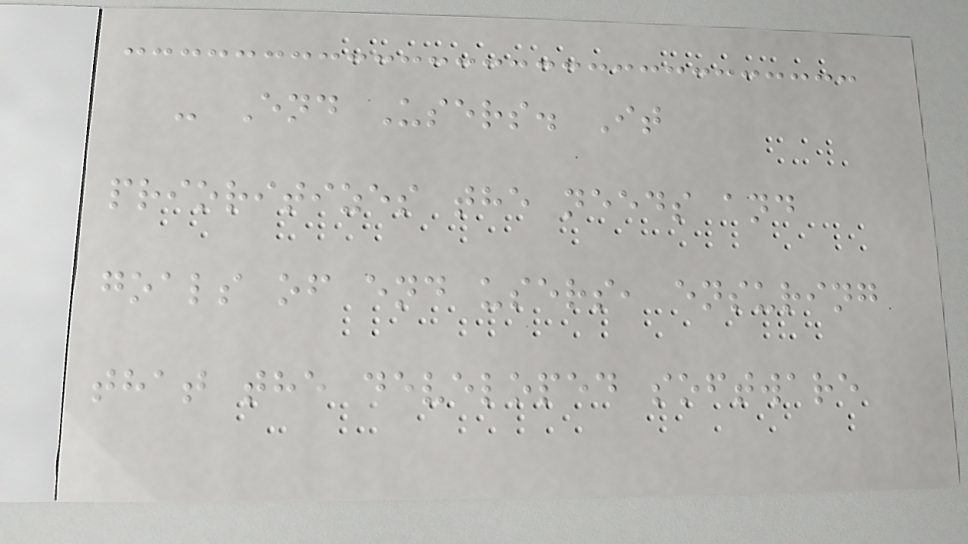- End Users. It
prioritizes the needs and
goals of end users, ensuring
that the developed software
